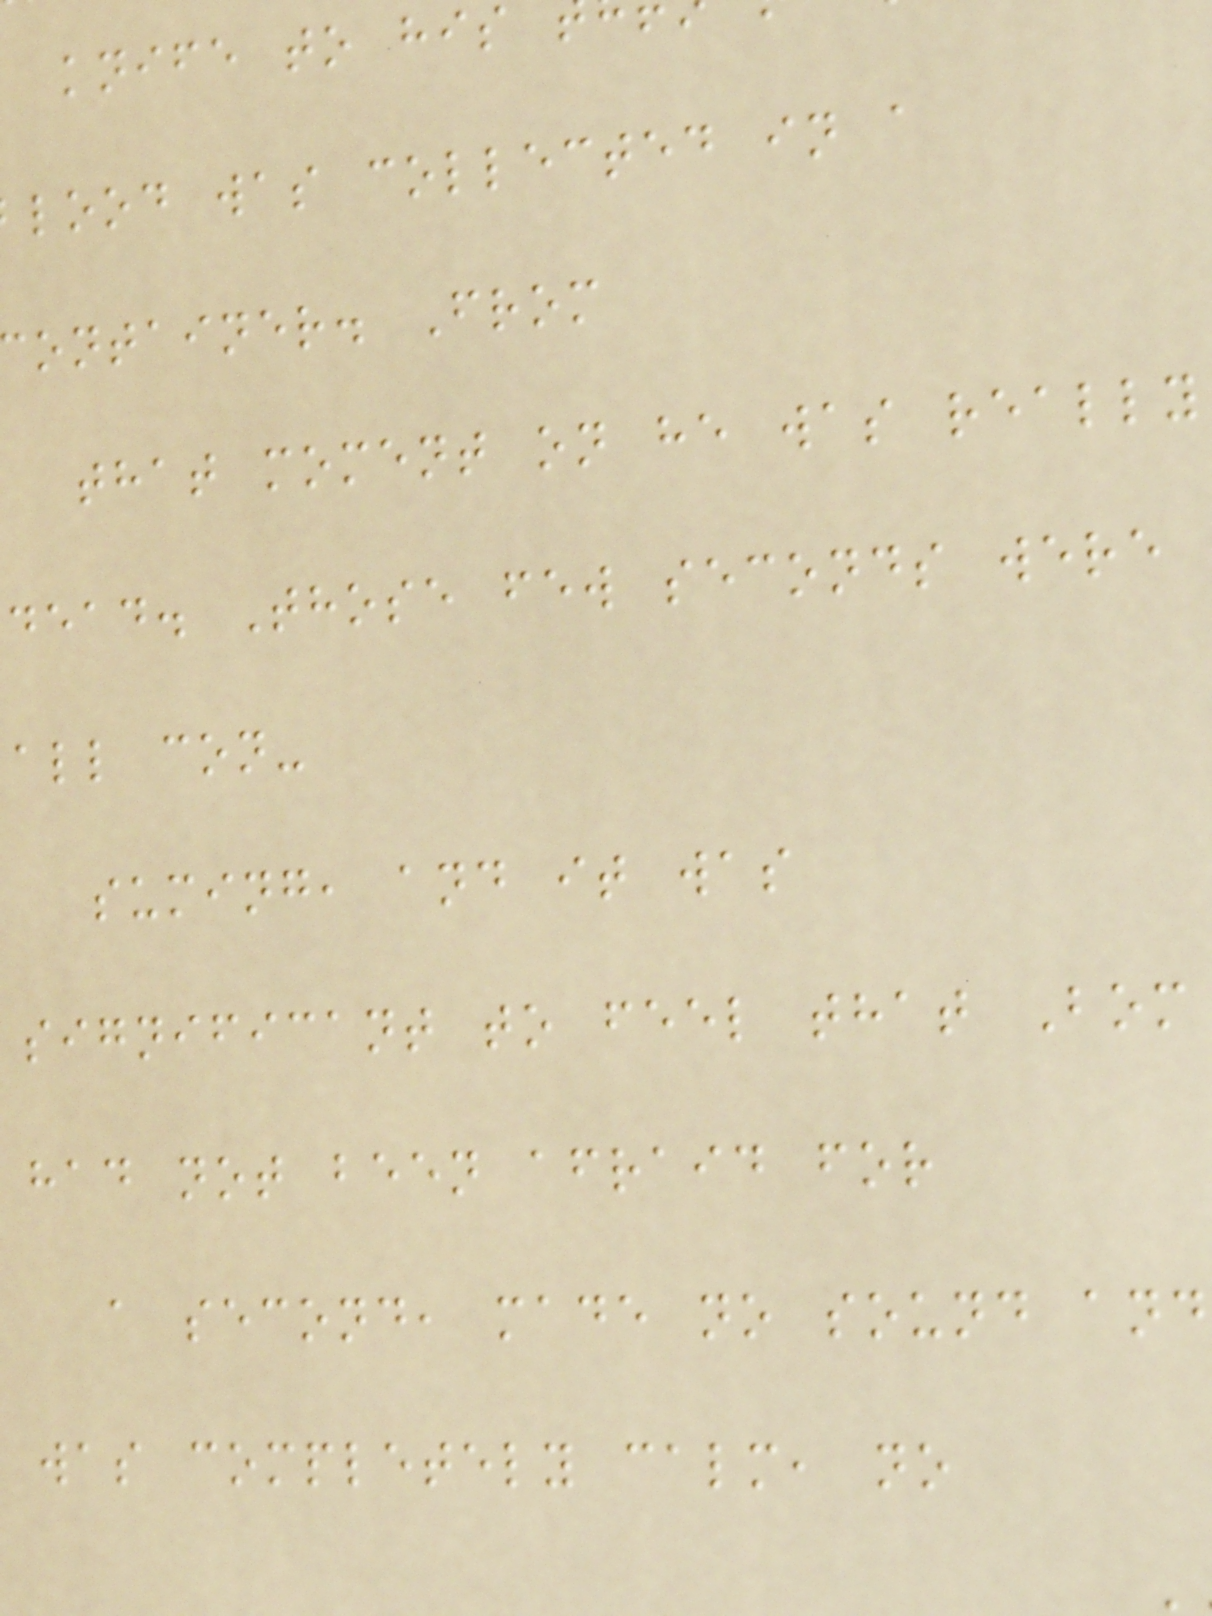knife to his
lood was collected in a
ontainer. From
that moment on he was really
dead. Those few seconds were
all con-
suming, and it was
significant to feel that Bom
had not been afraid for
a second, made no sound and
was completely calm, no
